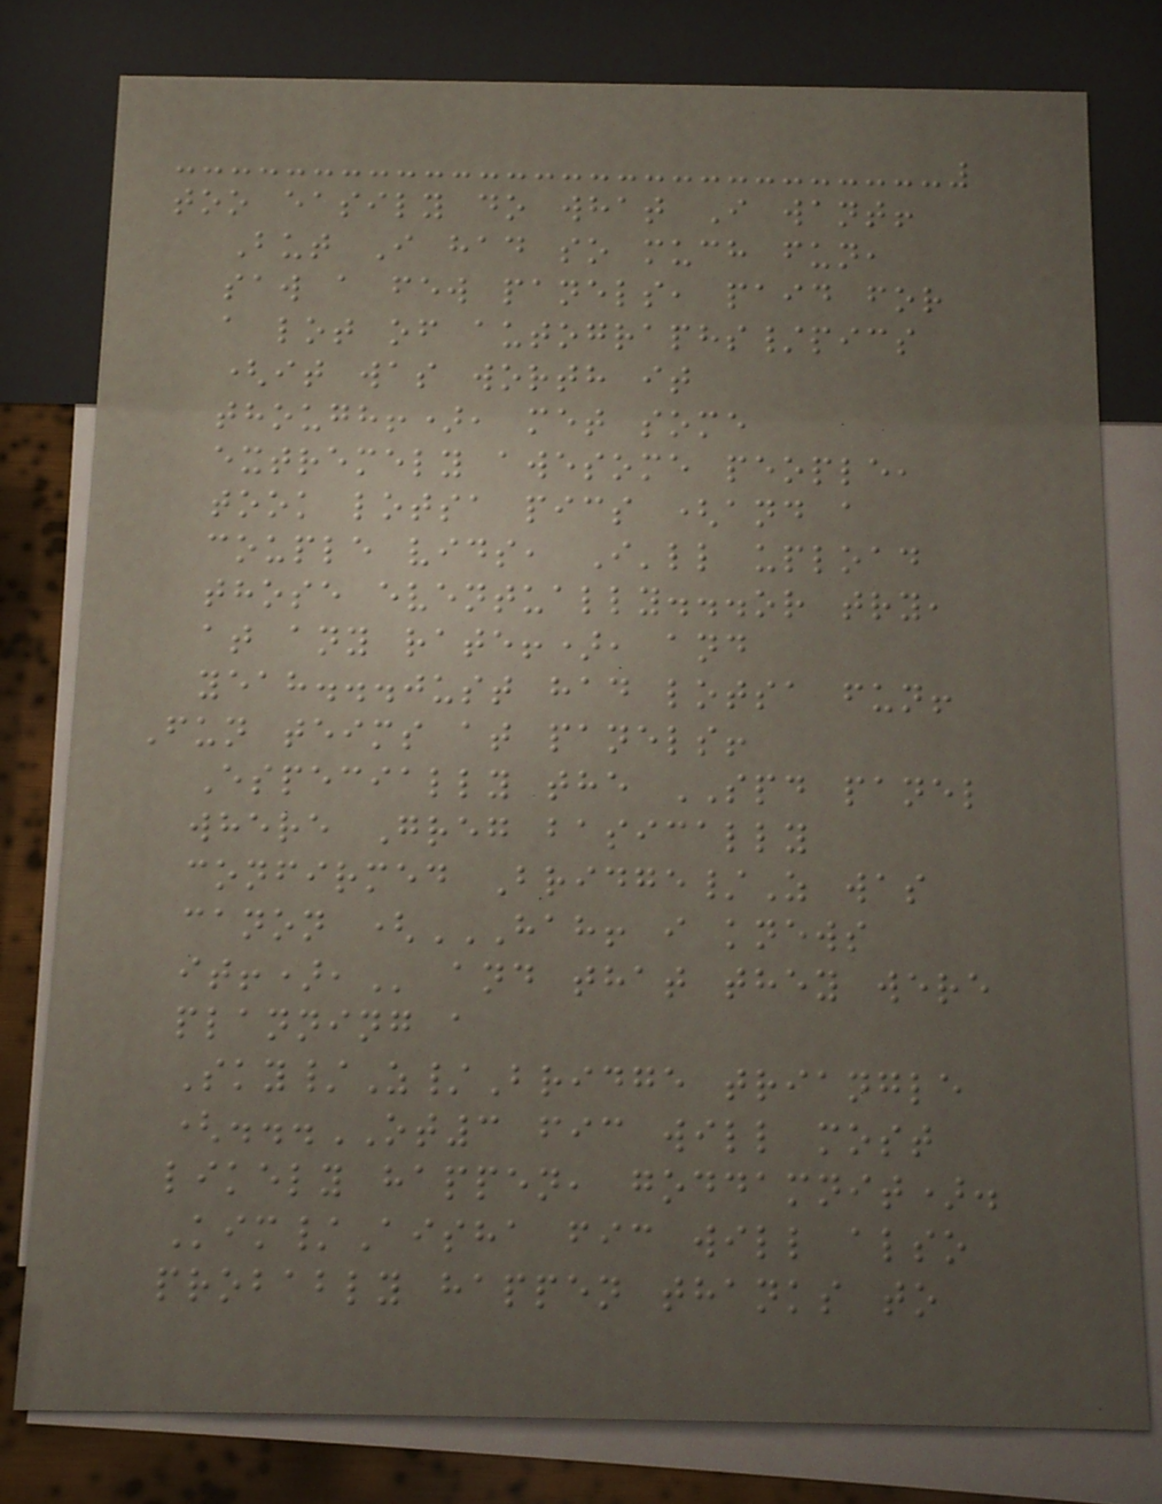too easily do what I want!
But I had so much fun,
saw a few panels, paid for
a lot of autographs/pics
(it was worth it
though!), met some
extremely awesome people,
took lotsa pics (and a
couple vids, I'll upload
those eventually...or try,
at any rate!), and
yeah...just had lotsa fun!
Fun teims at panels!
Especially the SPD panel
where Greg basically
confirmed Bridge/Z was
canon (HAH! I KNEWS
IT!), and that they were
planning a
Sky/Z/Bridge triangle
(...OT3 fic will most
likely happen, goddamnit).
Kim/Aisha fic will also
probably happen thanks to
